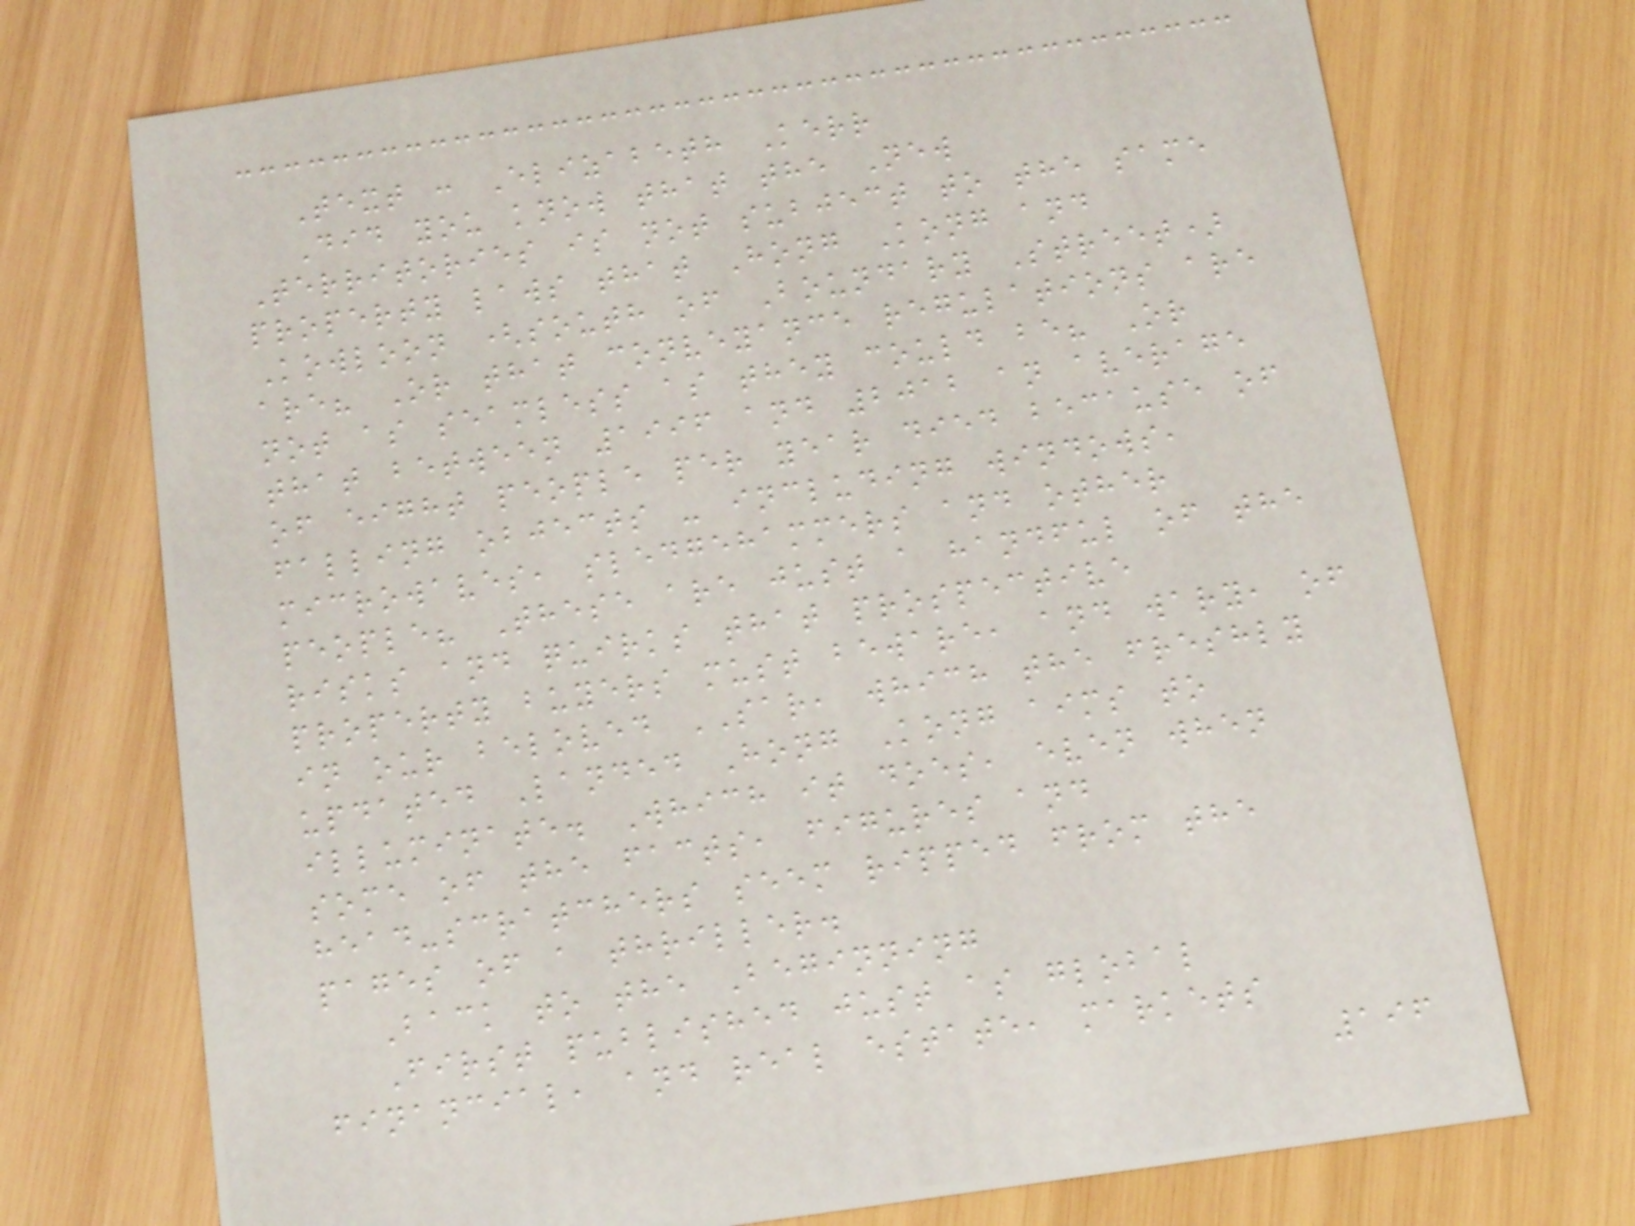Text : Elizabeth Kerr
Did you know that the New
Territories is not subject to the same
property laws that Hong Kong and
Kowloon (south of Boundary Street)
are? Or that conveyance regulations are
not as seamless as they could be? Or
that between 1996 and 2012 an average
of eight people per year died because of
falling objects - including windows,
microwaves, sledgehammers and other
people? These are just a handful of the
risks and quirks that prospective
property buyers must beware, and wary, of
in our beloved SAR, which the freshly
updated Landed Hong Kong aims to
illuminate. Which it does, even when
some of the facts, figures and
head-scratchers seem ripped from the
pages of a thriller.
Back to the Beginning
First published just as global
financial, and real estate, markets
196
